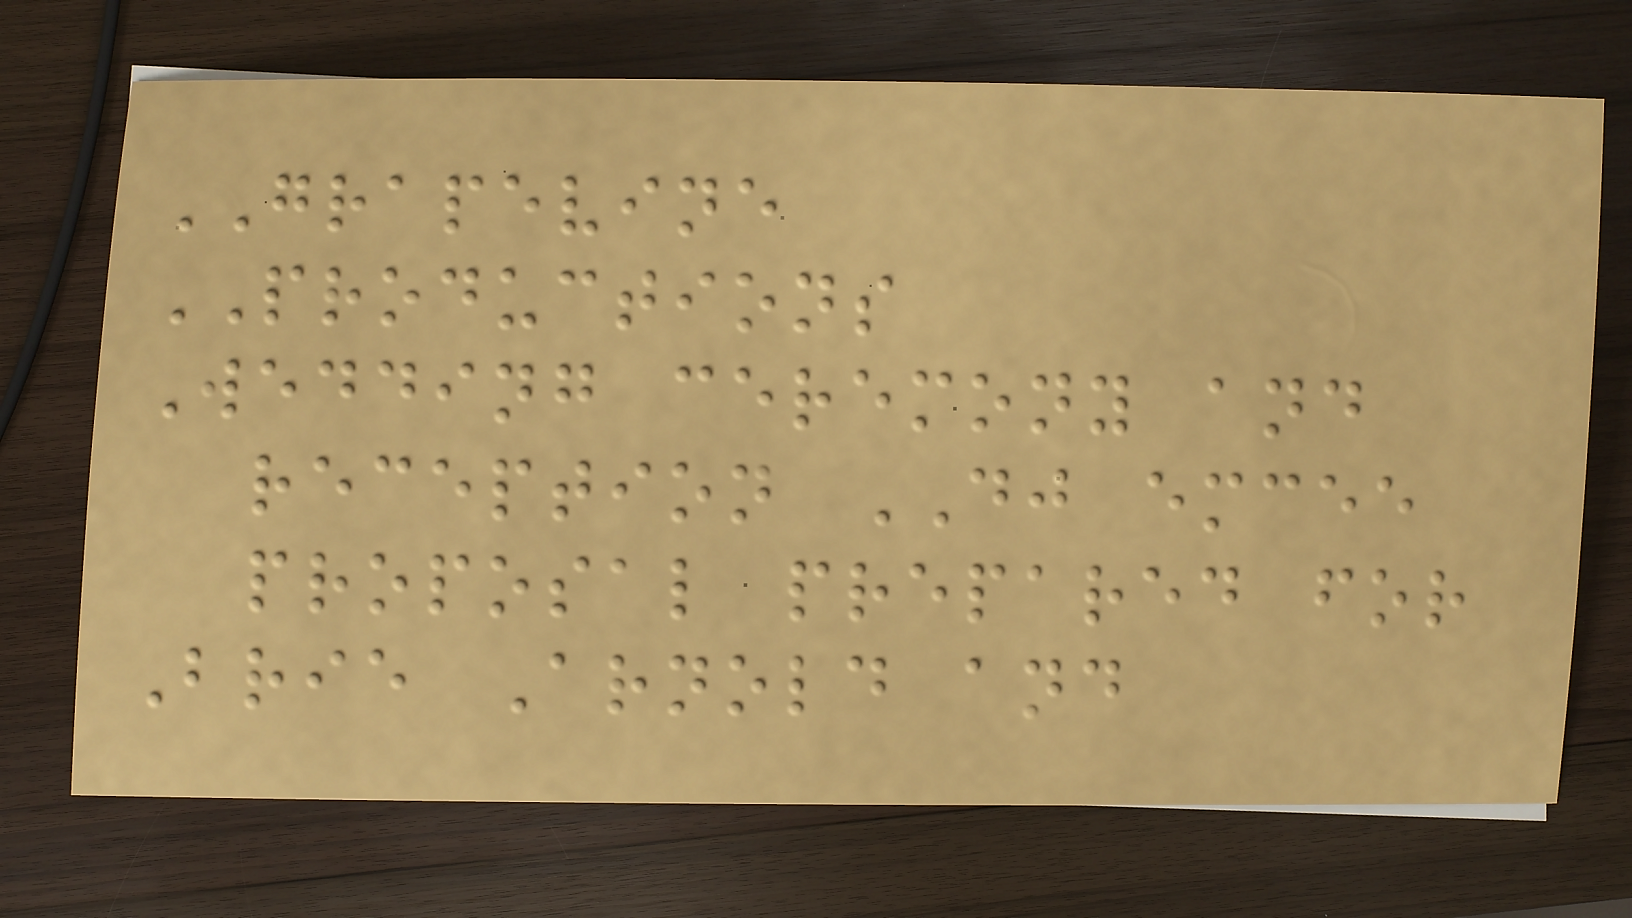GRAPEVINE
PRODUCTIONS
Wedding ceremony and
reception DJ emcee
proposal prepared for
Brie Arnold and
